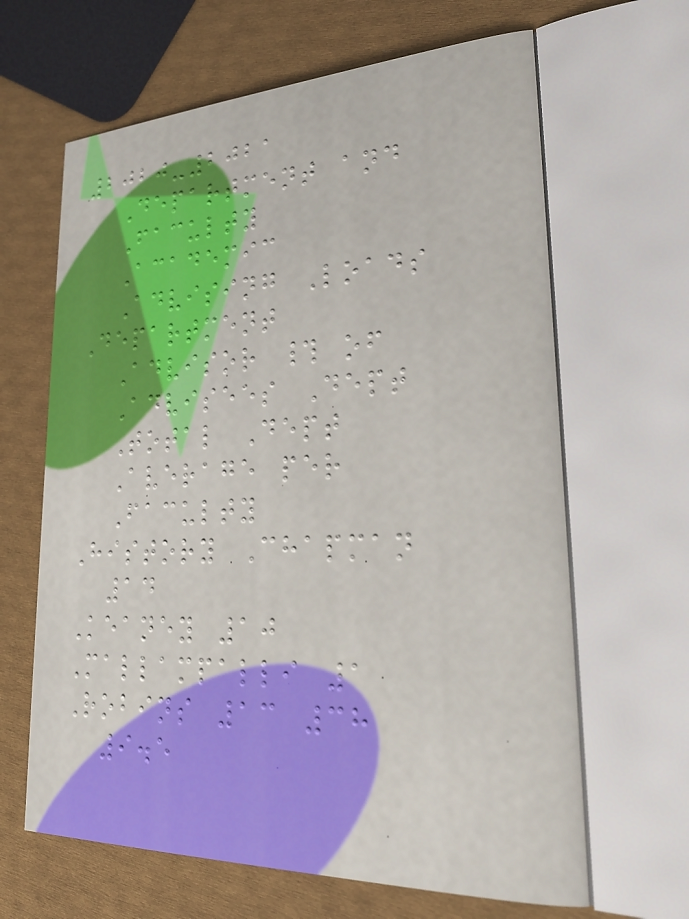2020-2021
Department and
Faculty
Academic
Advising Loads
Department
Advisor # of
Advisees Dept
Total Dept
Average per
Faculty
History Chapman
14
Keaney 10
Mallampalli 1
Robins 13 38
9.5
